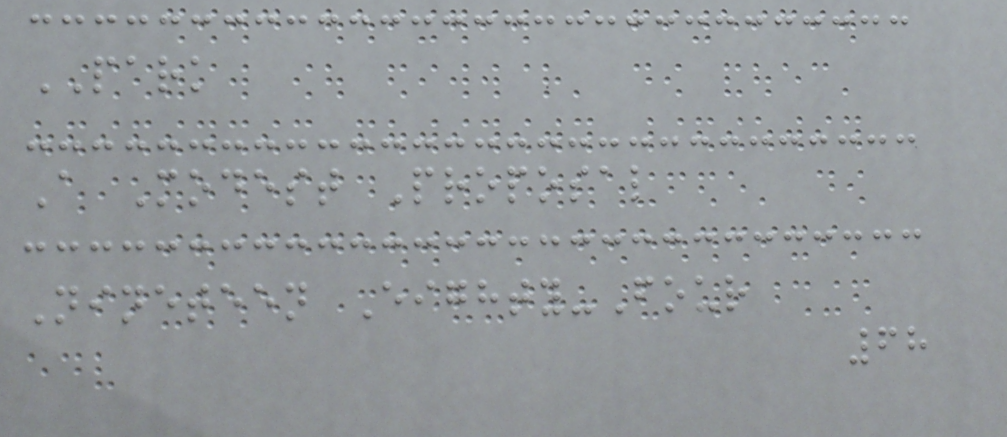PARK
A Modest Proposal
Nineteen Eighty-Four
68
